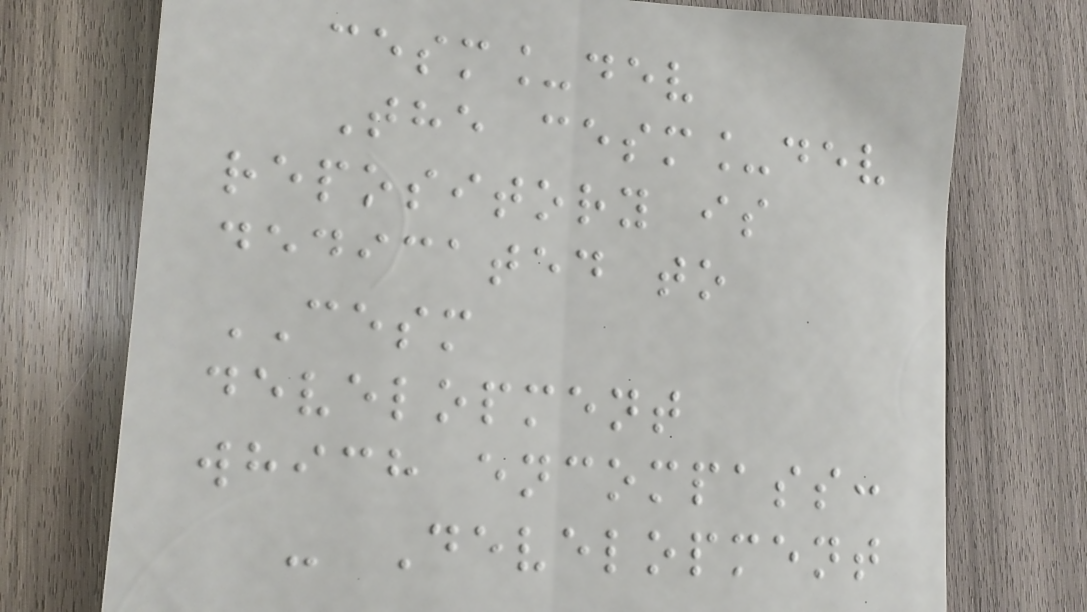cesm_dev
The cesm_dev
repository is
dedicated to
CESM
development
which encompass:
- Development
